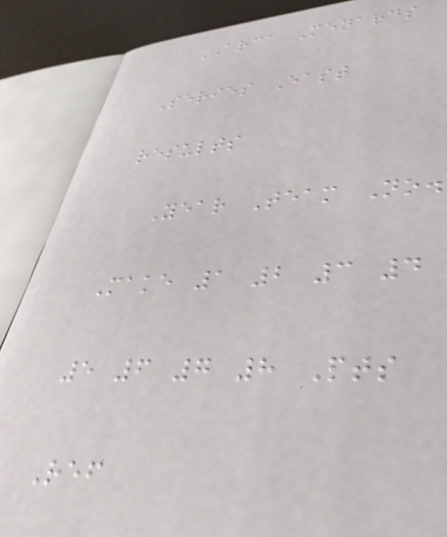ARCA Menards
Series East
results
Year Team No.
Make 1 2 3 4
5 6 7 8 Pts
Ref
